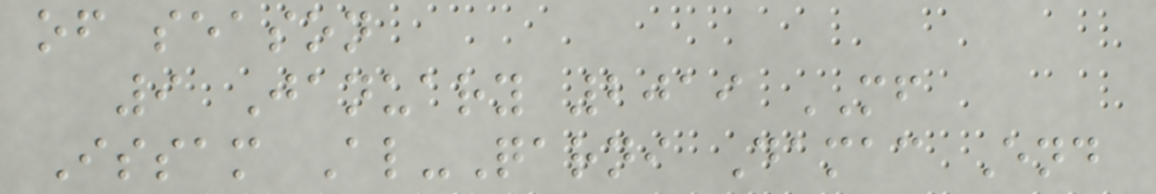of season
9 January 2019 MF
Issam Al-Qarni Damac End
